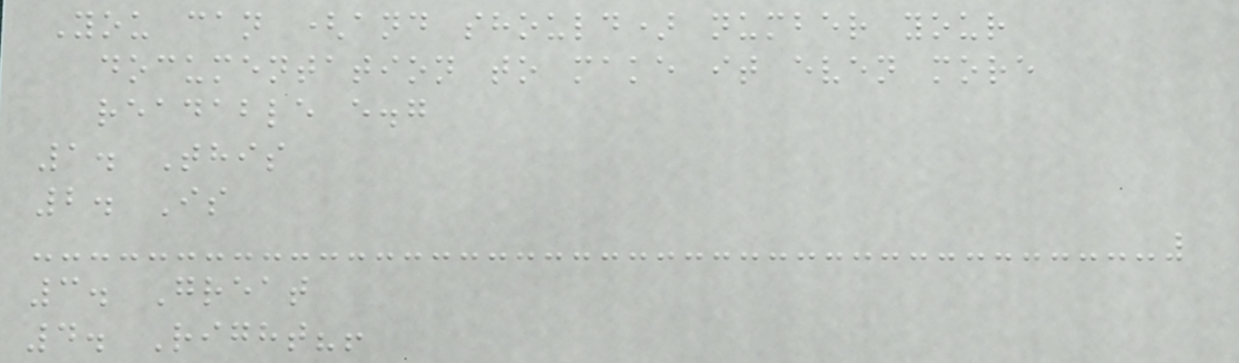You can (and should) number your
documentation to make it even more
readable e.g
1. This
2. Is
3. Great
4. Right?!
